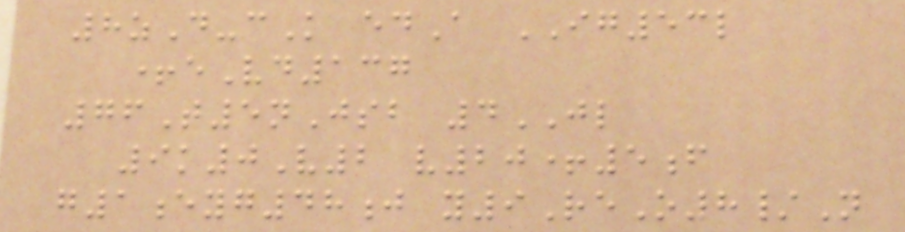8zD-cK edA IG53l
+eVd137
76T5nJsb 4JL
9k0V2 v20+5f
g1eyg48j y9ReO8/N
